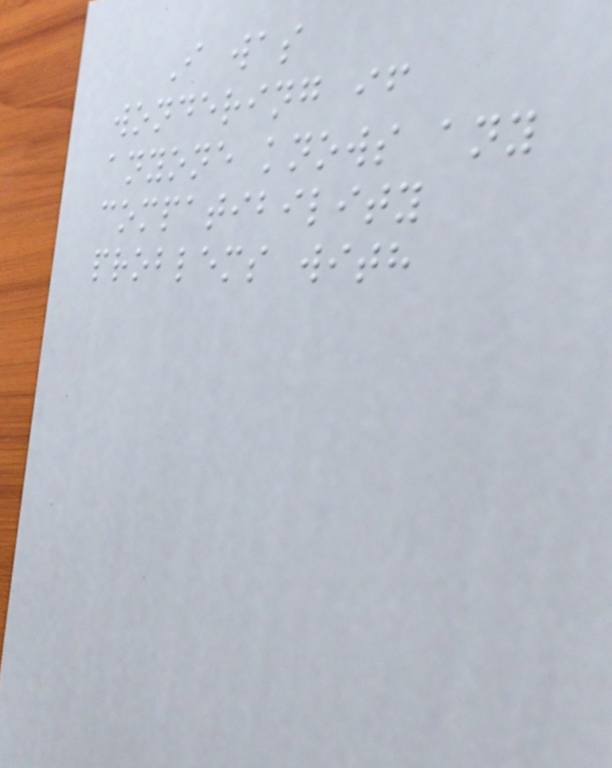I was
wondering if
anyone knows any
compatibility
problems with
